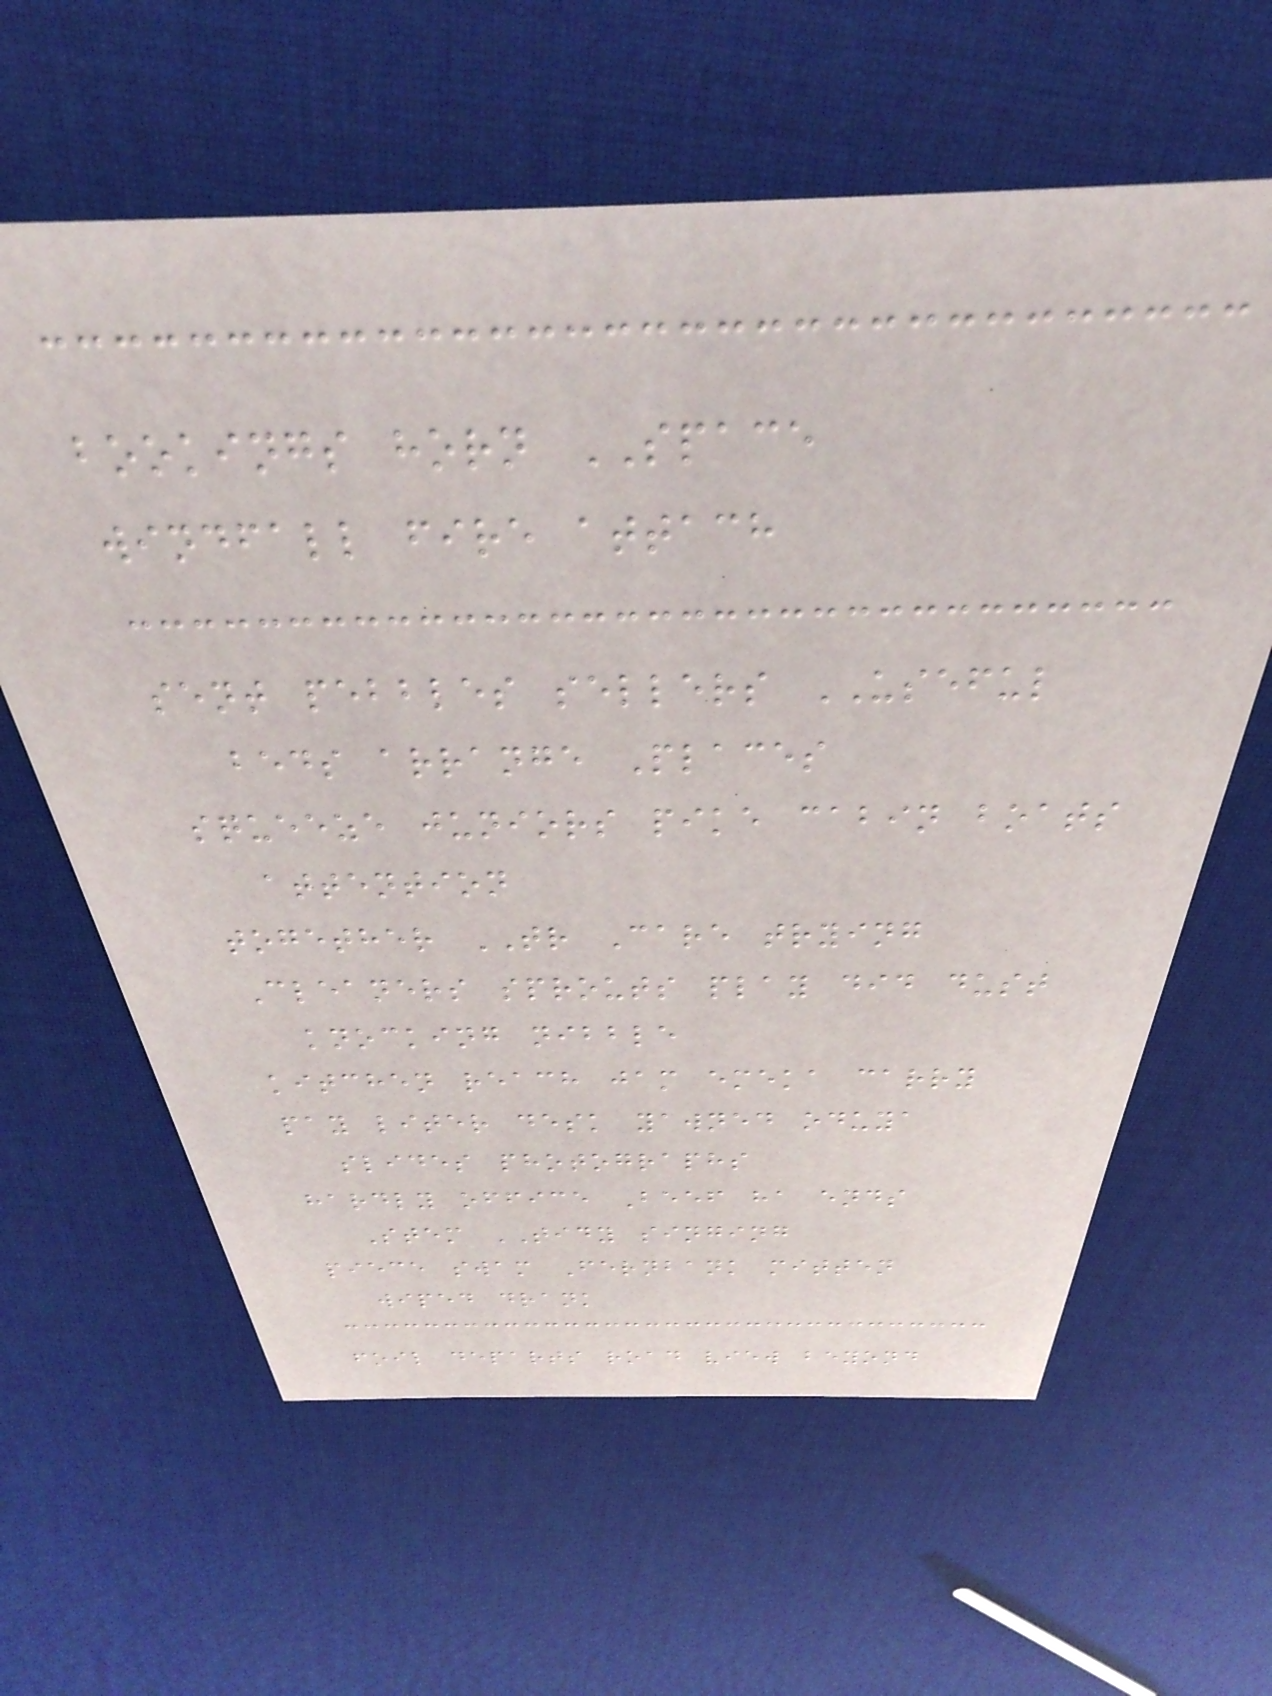bookings horn SPACE
windfall fire attach
sent pebbles sellers USEFUL
beds arrange Places
squeeze juniors pike cabin boats
attention
together TR Care trying
Cleaners sprouts play did dust
knocking nibble
kitchen reach jam emeka carry
pay liter desk yawned oduya
slides photographs
hardly office Beef ha ends
Stem TIDY singing
piece swam Fernbank mitten
wiped drank
foil departs road view beyond
